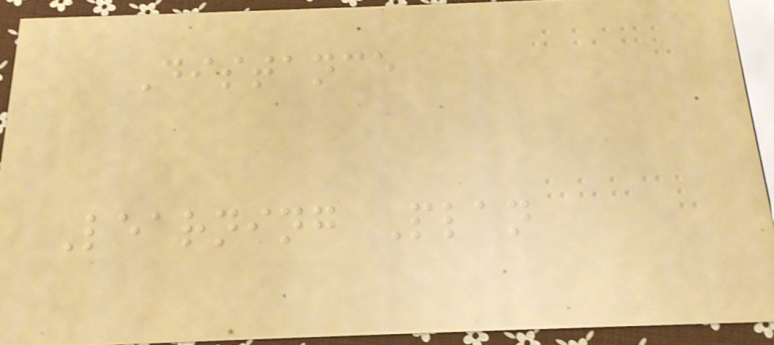Distance
Learning Plan
